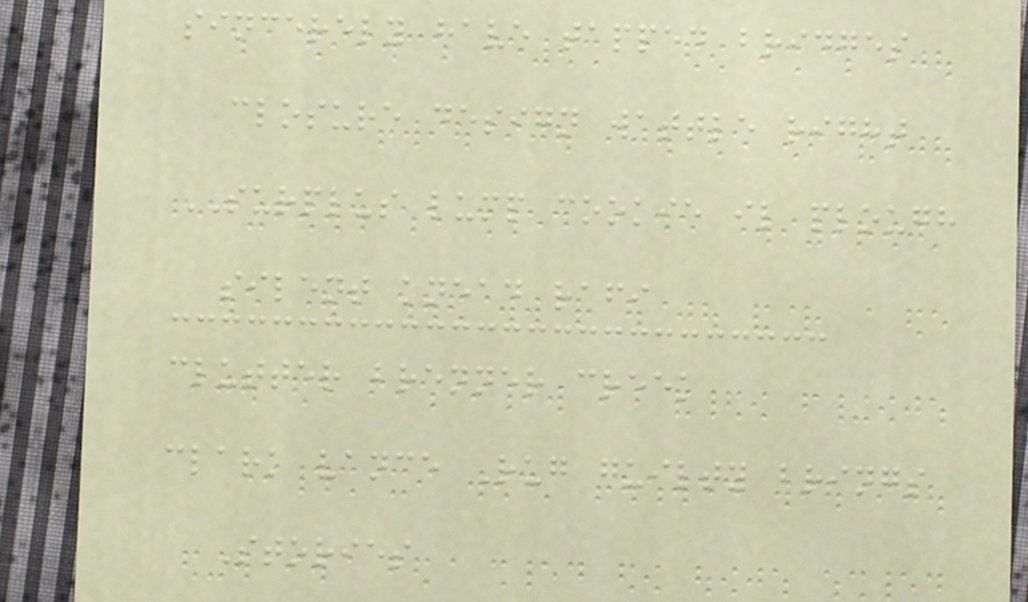sincerely have tapped bridges
closure design wattle right
SURPLUS lump cookie il plough
silent knead rafi
clutter brenner creek
clark vance Rug guilty brings
Stories
